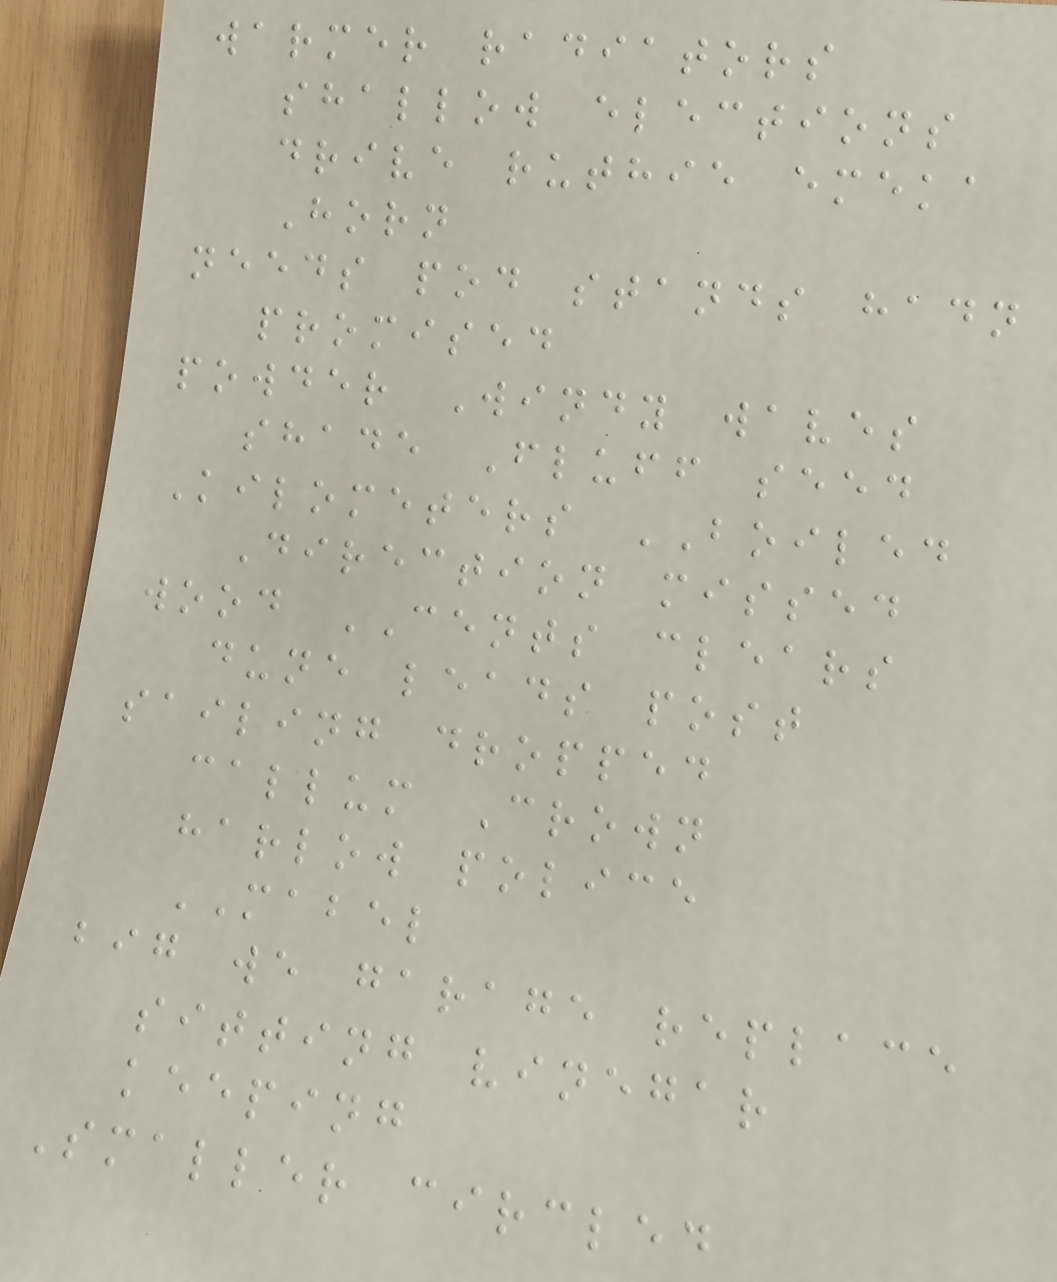warmer radiators
shallow elections
drive ruthie emeka
Horn
needs pod stands hadn
promised
powder Windy waves
shade Fluff seed
Kilometers BOILED
Direction missed
wood CENTS clears
dune leads post
sailing dropped
callum Crown
harlow police
MABEL
big we garage replace
sitting vinegar
keeping
Smaller circled
